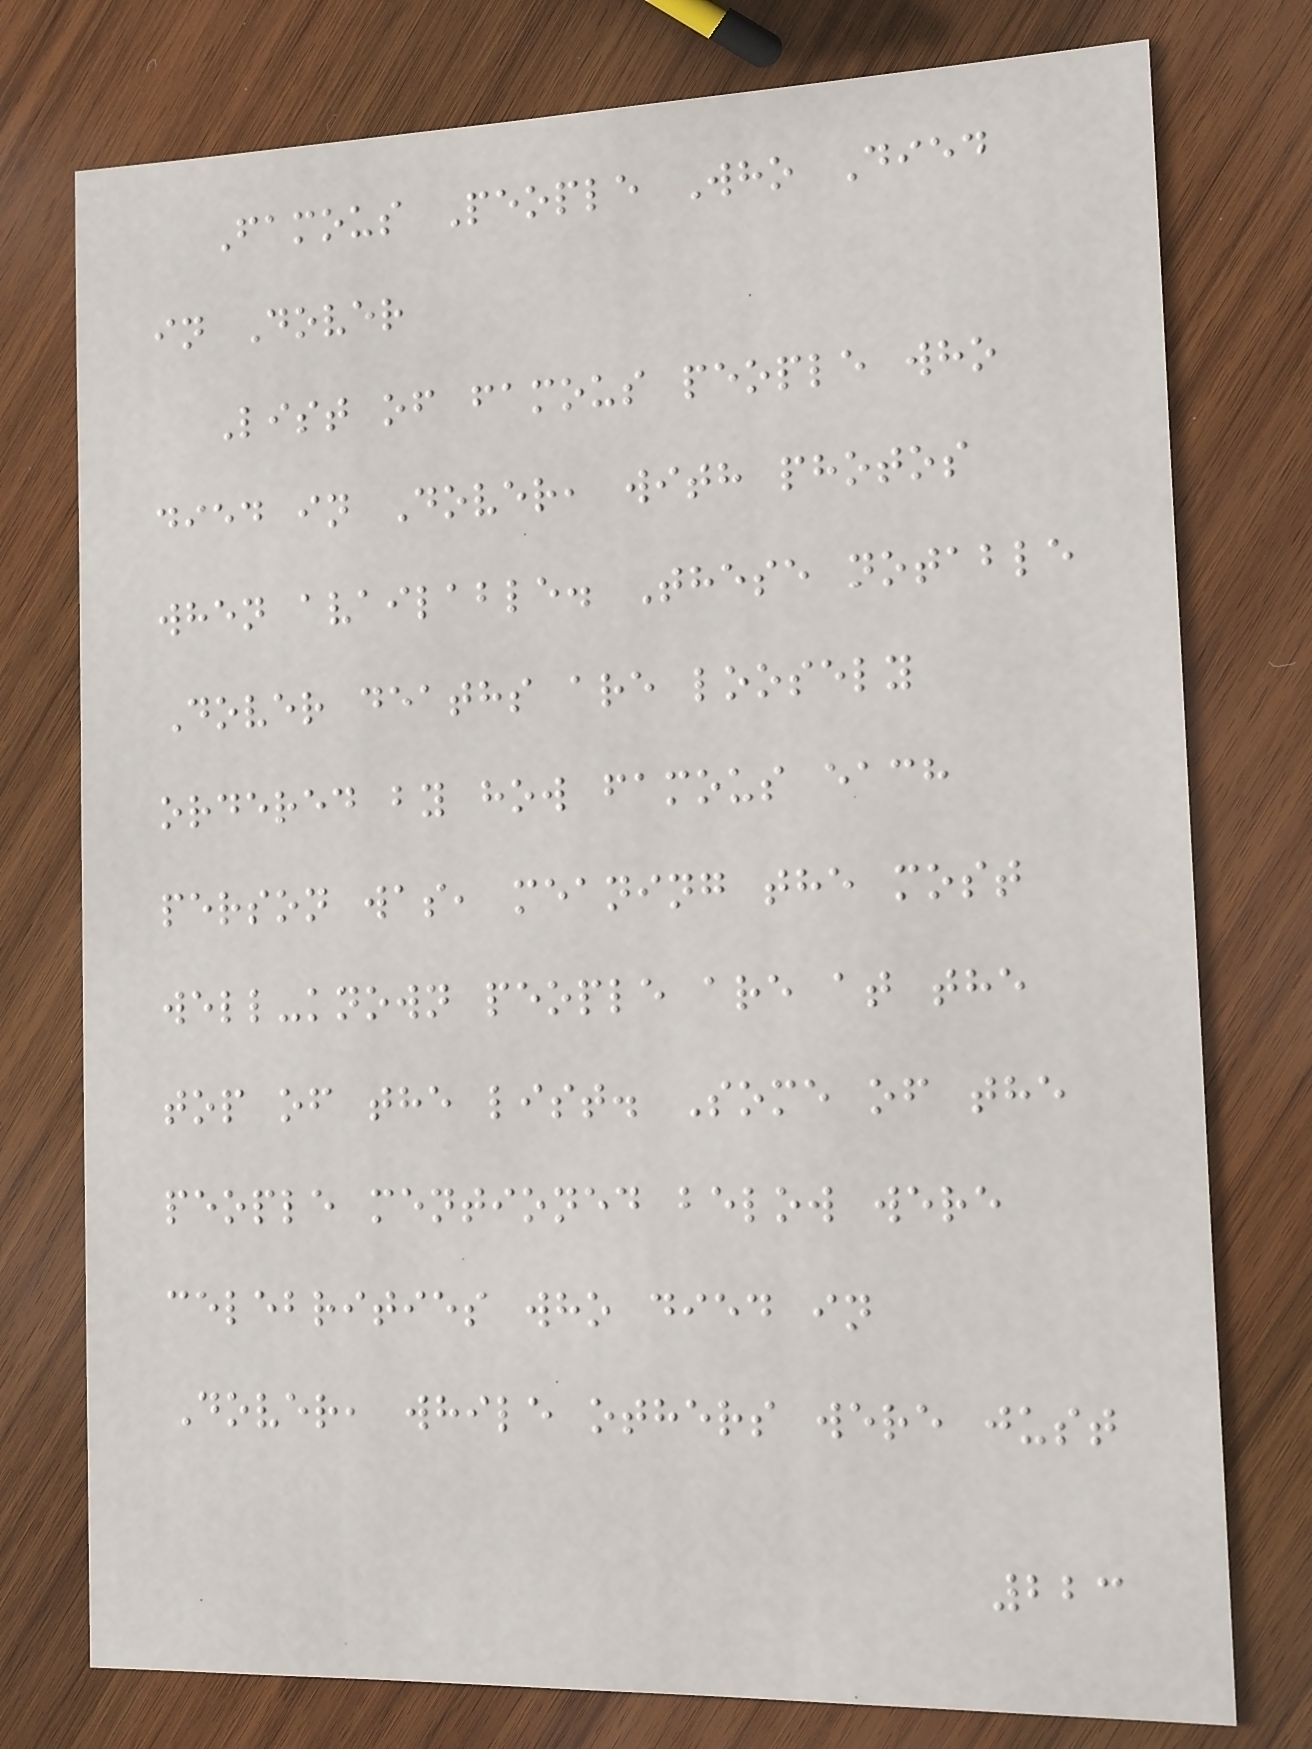Famous People Who Died
in Dover
List of famous people who
died in Dover, with photos
when available. These notable
Dover deaths are loosely
ordered by how famous each
person was, meaning the most
well-known people are at the
top of the list. Some of the
people mentioned below were
celebrities who died in
Dover, while others were just
223
